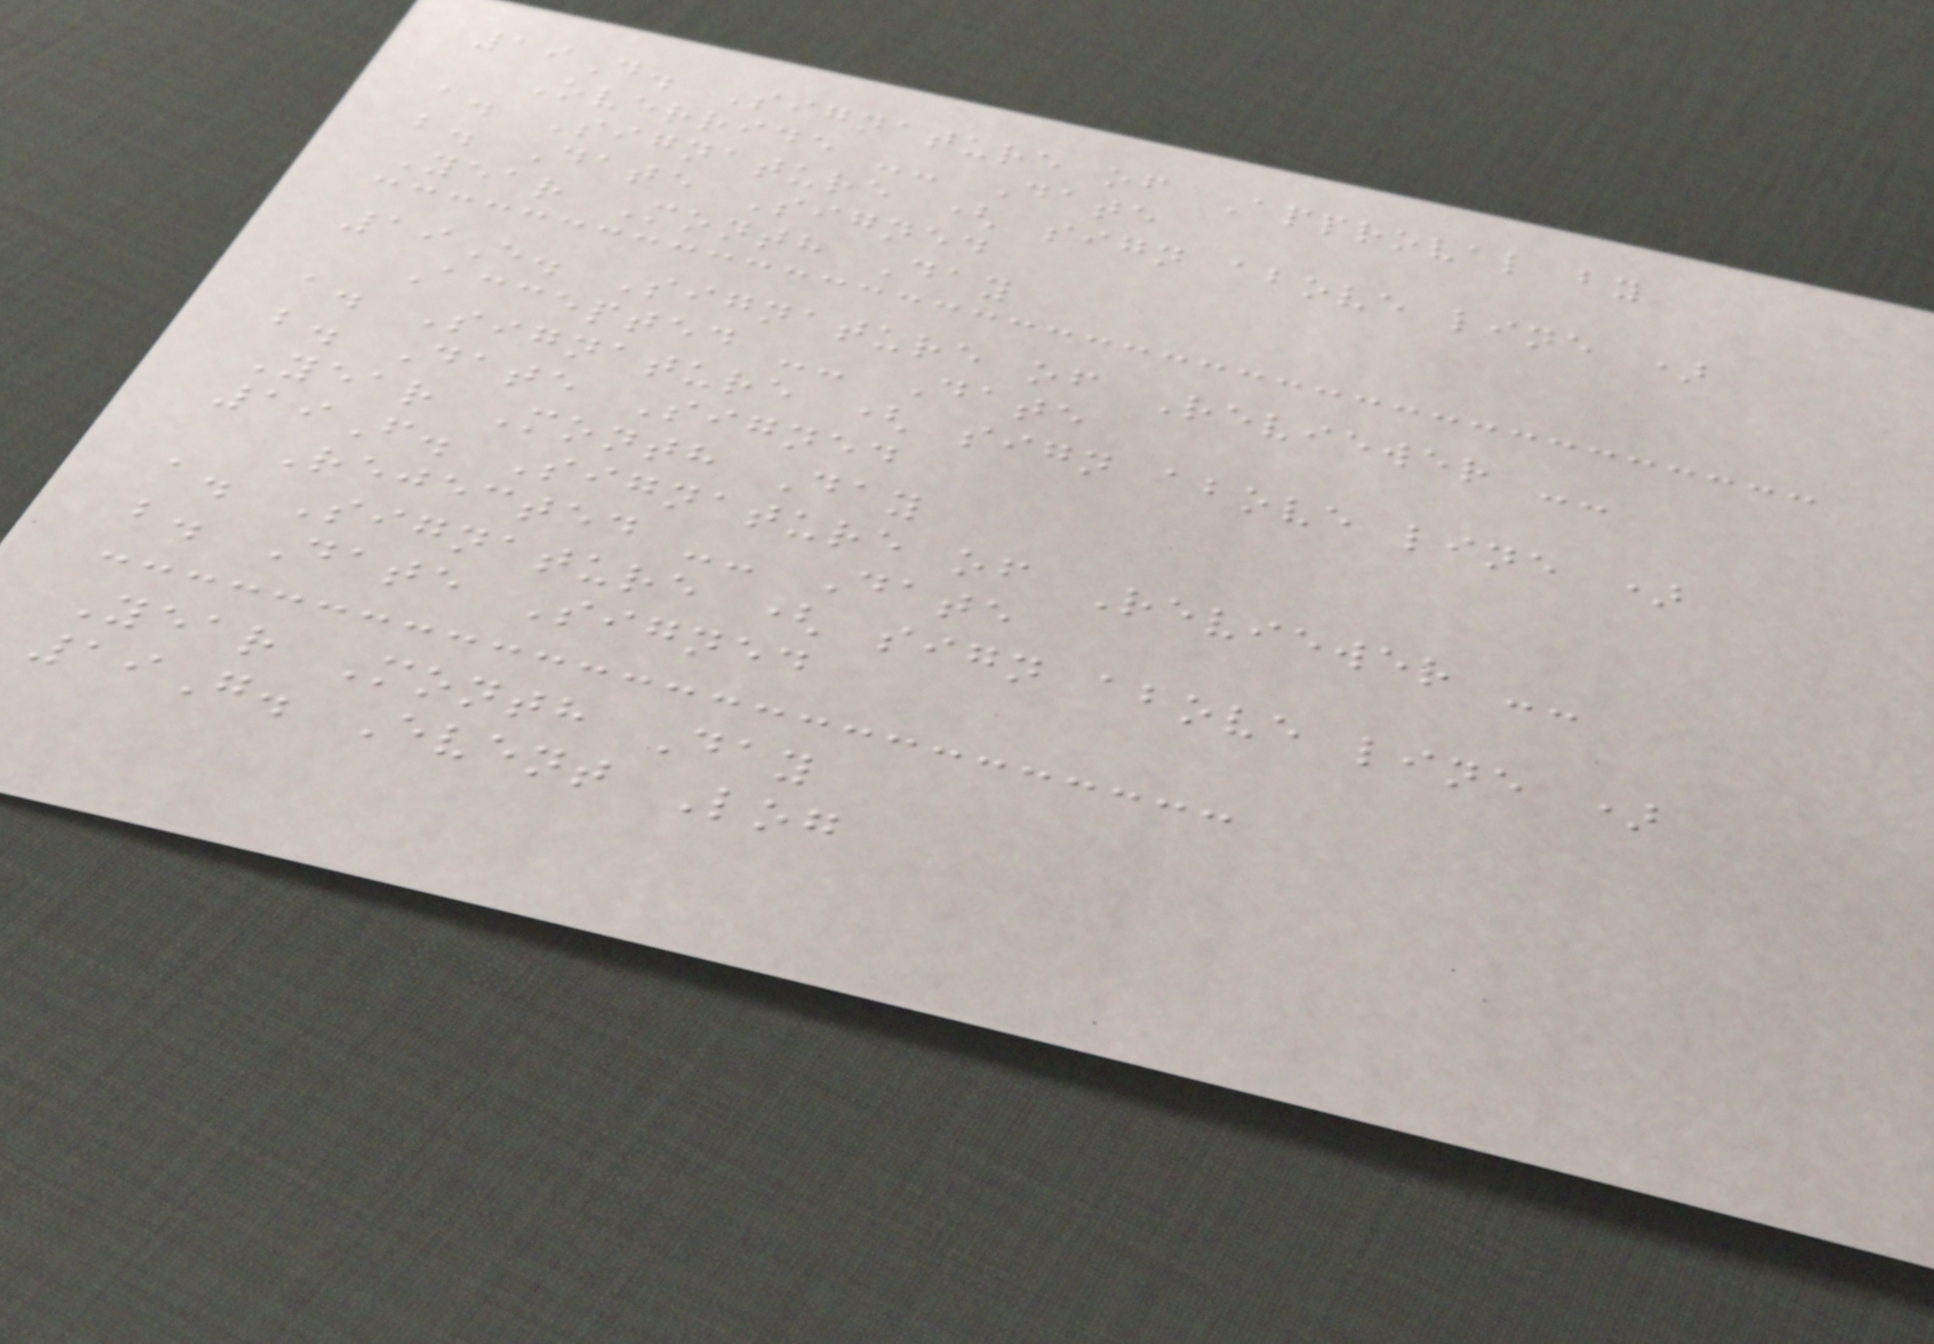19D. Signature of Approval by
Override -- Date
a. Signature ( sign above line )
b. Date Signed
Year Month Day
19E. Signature of Reviewer --
Accepted -- Date
a. Signature ( sign above line )
b. Date Signed
Year Month Day
19F. Signature of Reviewer --
Rejected -- Date
a. Signature ( sign above line )
b. Date Signed
Year Month Day
19G. Event Log
